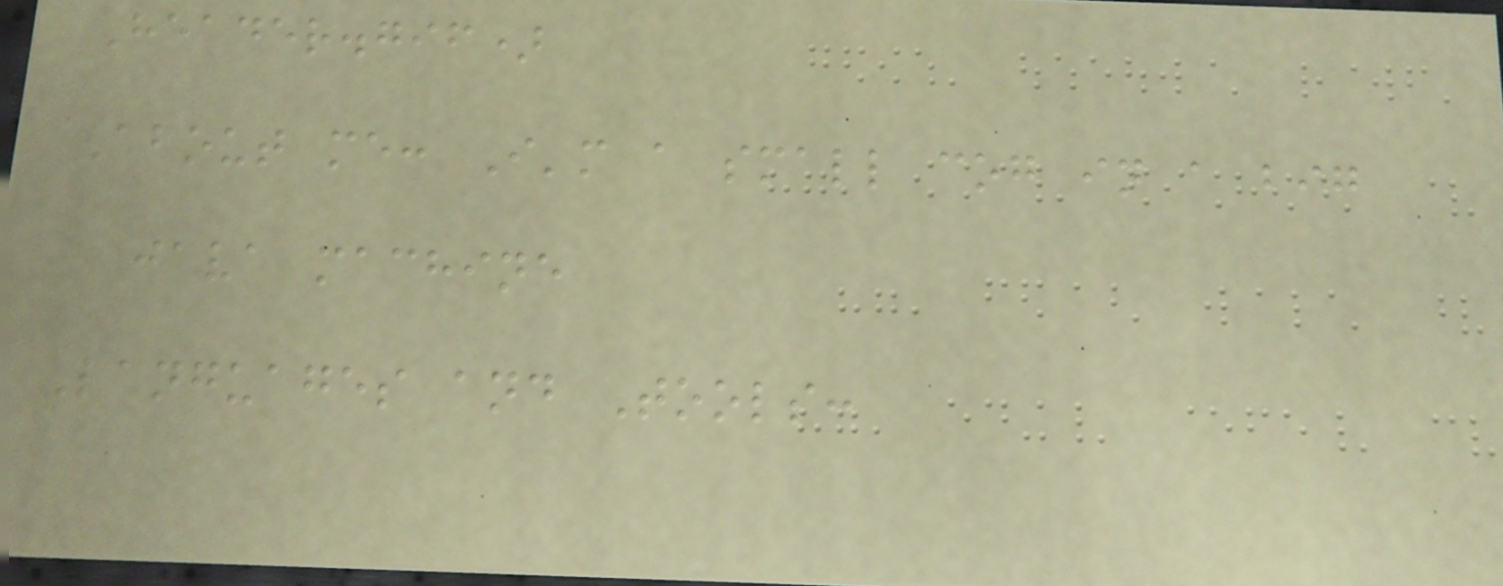Header.gif)
About me: I'm a small cog in a big
java machine
Languages and Tools:
